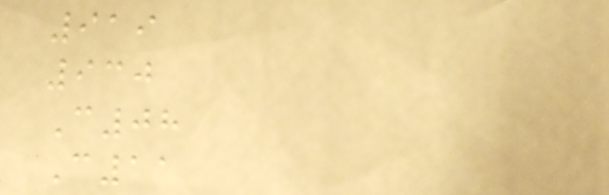919
930
C08
C11
